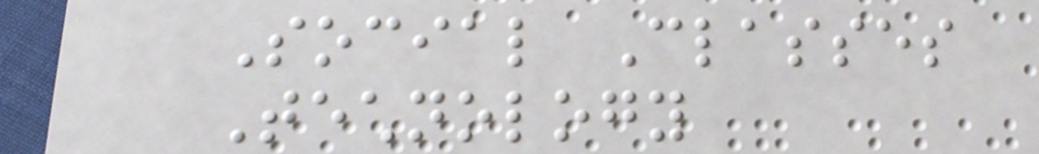Social Classes
Technology
